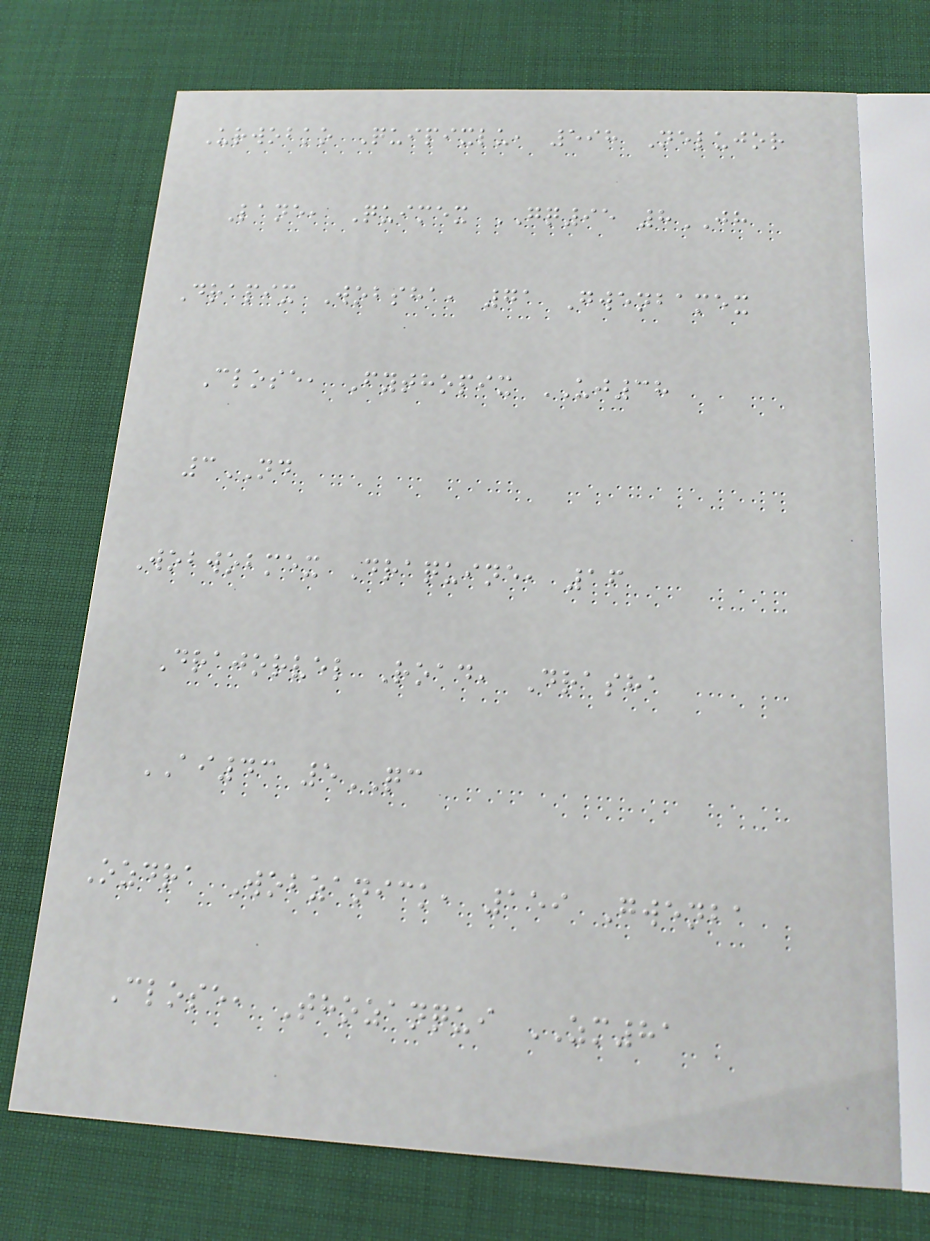Urwobko Quipixlu, 598 Nelujor
Lane, Quimex GQ95 8JH
Drapix Wobsha, 71 Gwenbamex
Close, Fythopix UJ38
3ND
Wobwobmex Draquine, 16
Drajorvel Road, Drasha
AI43 5QC
Ozdra Wobzanick, 159 Gwenba
Close, Thozanqui ZM81
